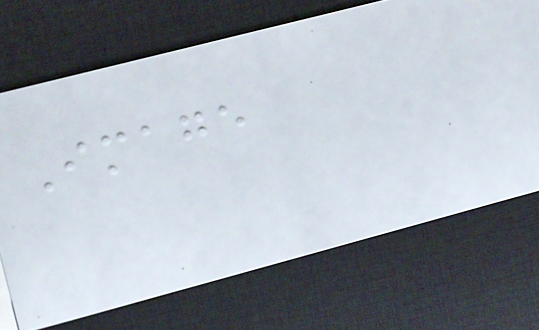Image
